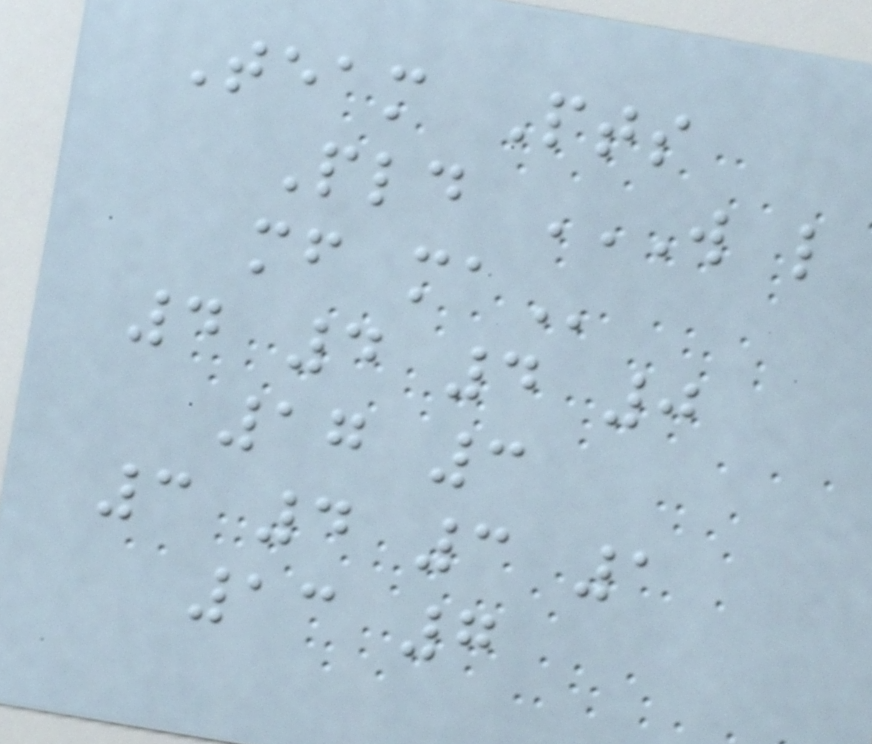Team Pts
Pld W L
MF MA
4 4 4 0
17 3
3 4 3 1
13 7
